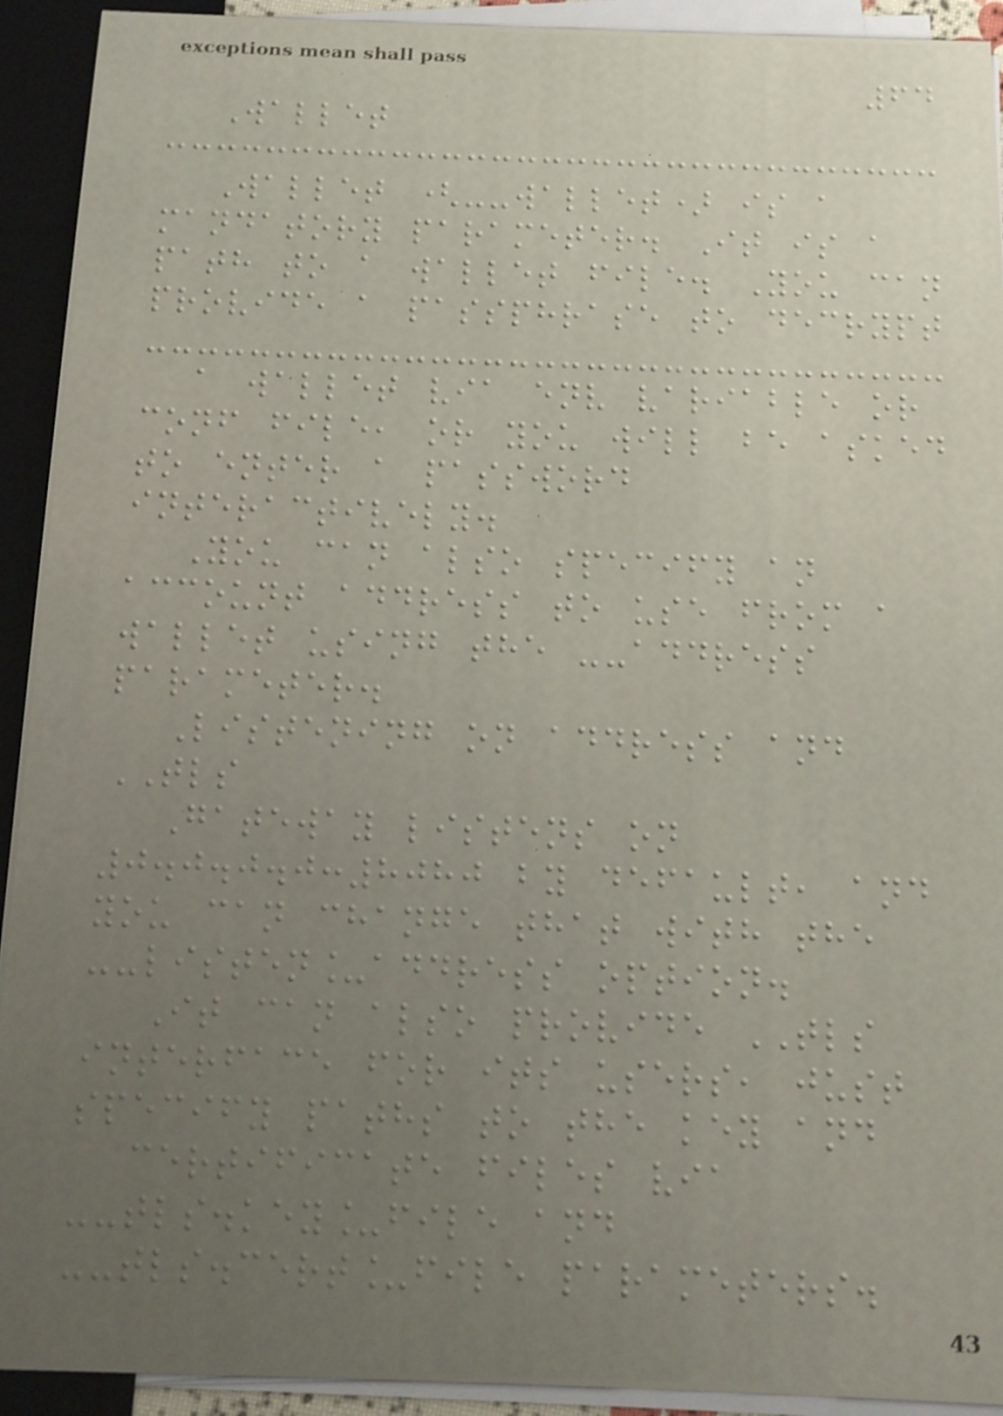64
Wallet
Wallet (--wallet) is a
mandatory parameter. It is a
path to a wallet file. You can
provide a passphrase to decrypt
a wallet via env variable or
conf file, or you will be asked
to enter a password
interactively.
You can also specify an
account address to use from a
wallet using the --address
parameter.
Listening on address and
TLS
Gateway listens on
0.0.0.0:8080 by default, and
you can change that with the
--listen_address option.
It can also provide TLS
interface for its users, just
specify paths to the key and
certificate files via
--tls.key_file and
--tls.cert_file parameters.
